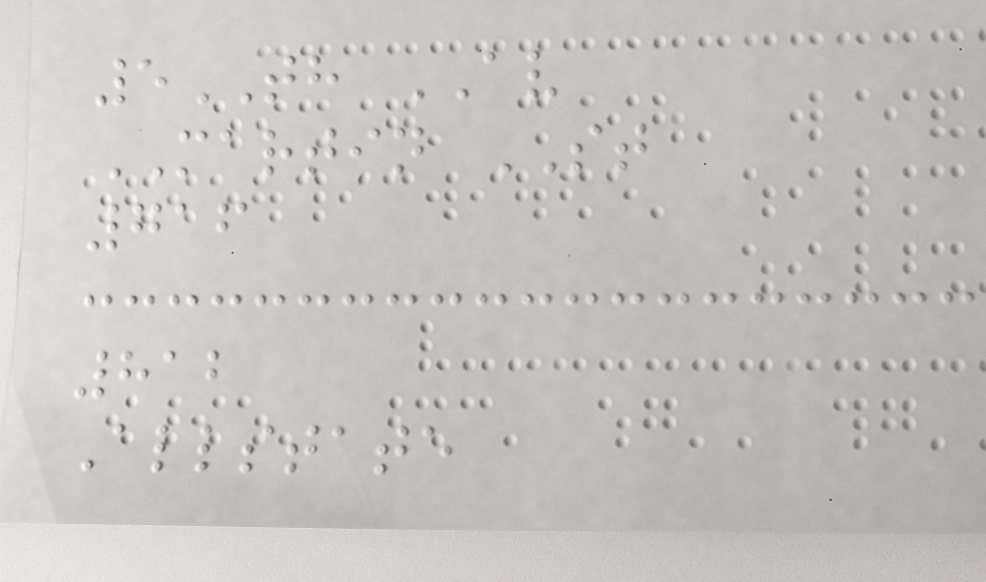5TH AV
MARTIN ST
716
812
Allstate
